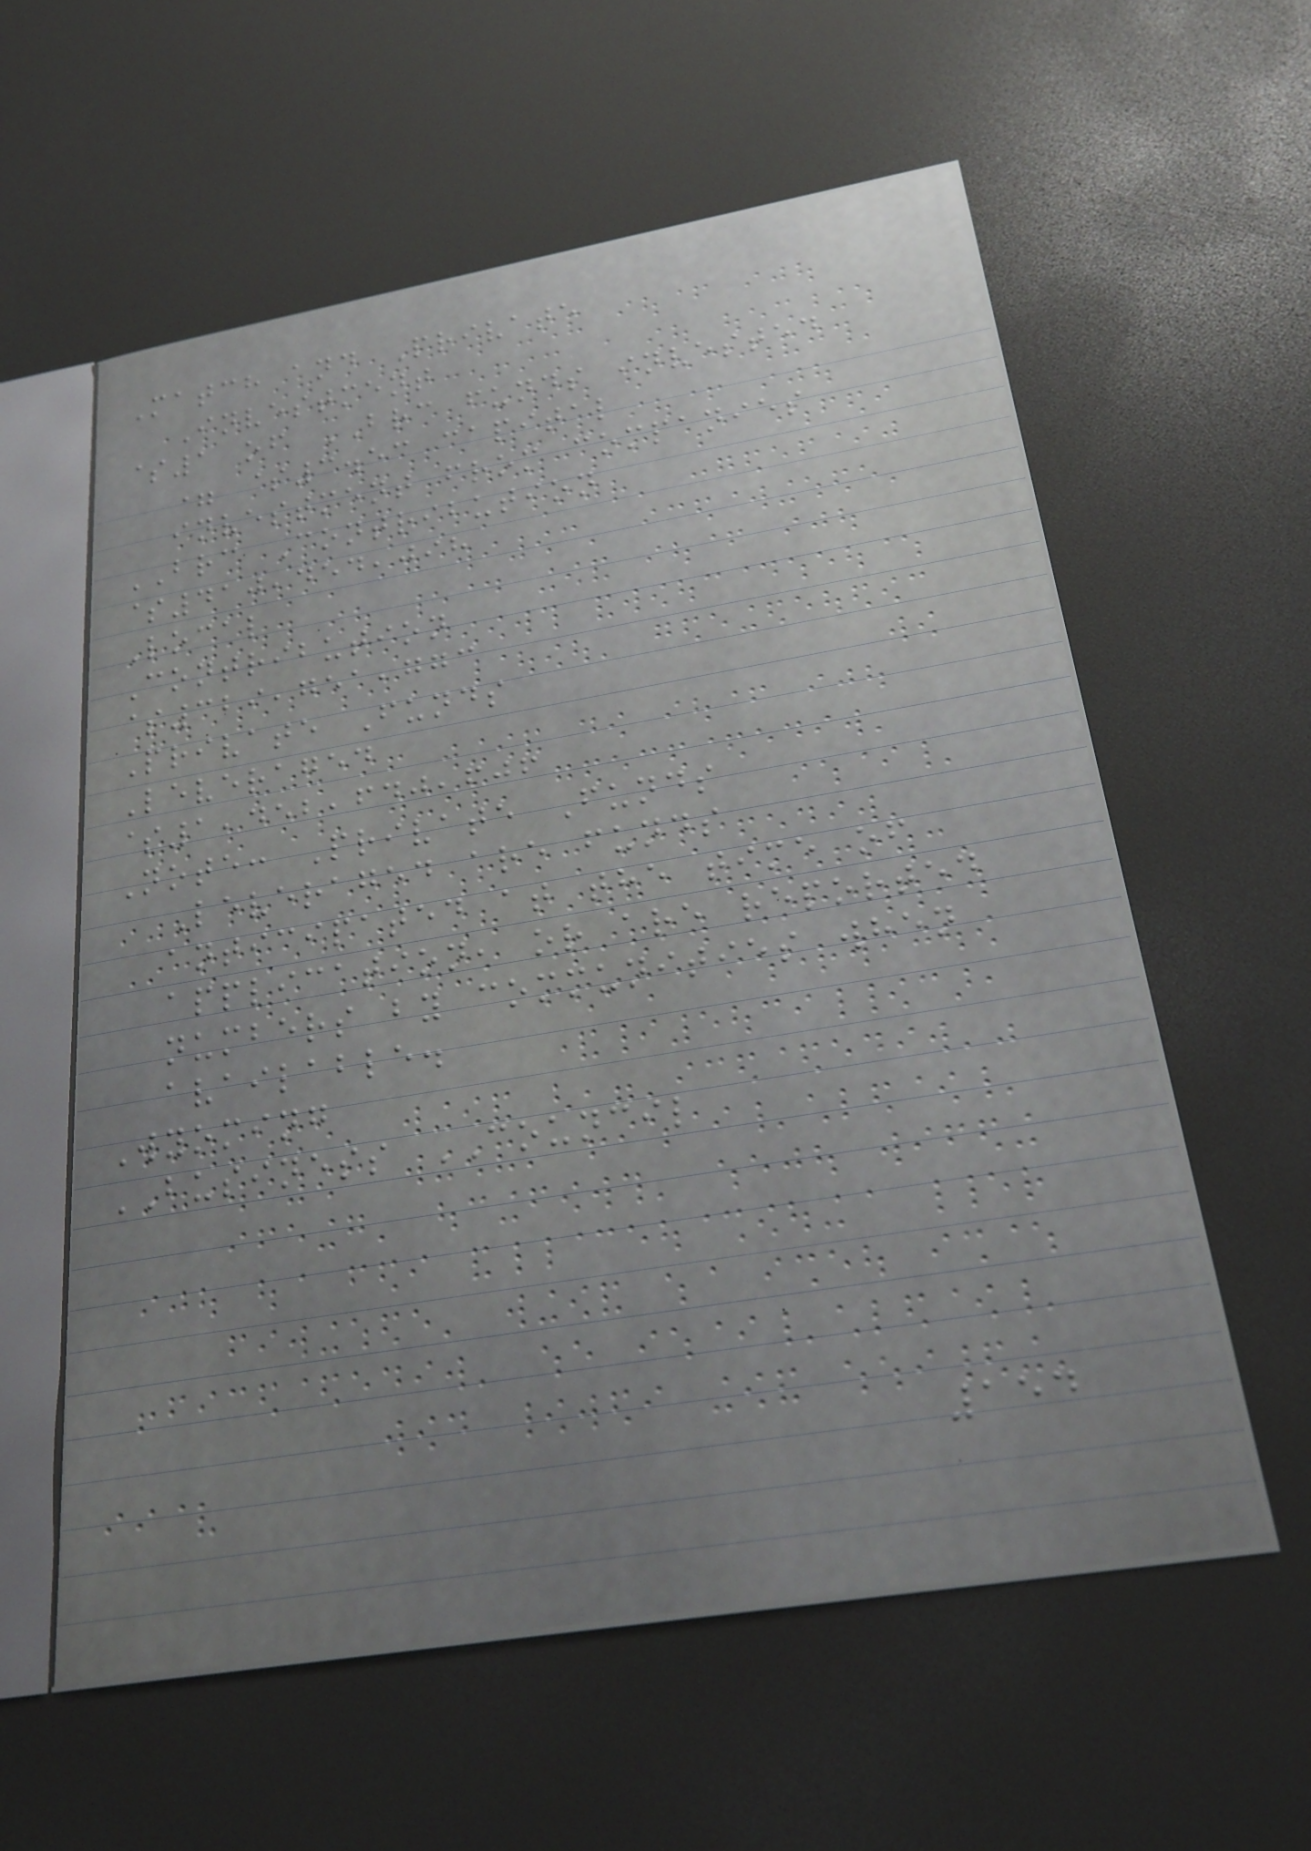Match and Private
Investment
$1 of BRC funds invested
= $3.53 capital
investment from companies
BRC Contribution
$410,454,098
Local
Contribution
$329,751,773
Private Funds
Leveraged
$1,452,640,606
Note: Private Funds
Leveraged are funds
anticipated at the time of
application, or are reported
numbers by communities when
available.
Wyoming
BUSINESS COUNCIL
154
